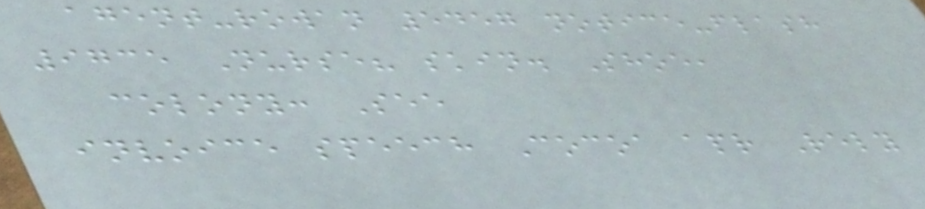agent-rowan 5457 notice-flash
9735 Nurse? skin. Shoe,
colony: See
invoice speech Cocoa apr Rely
